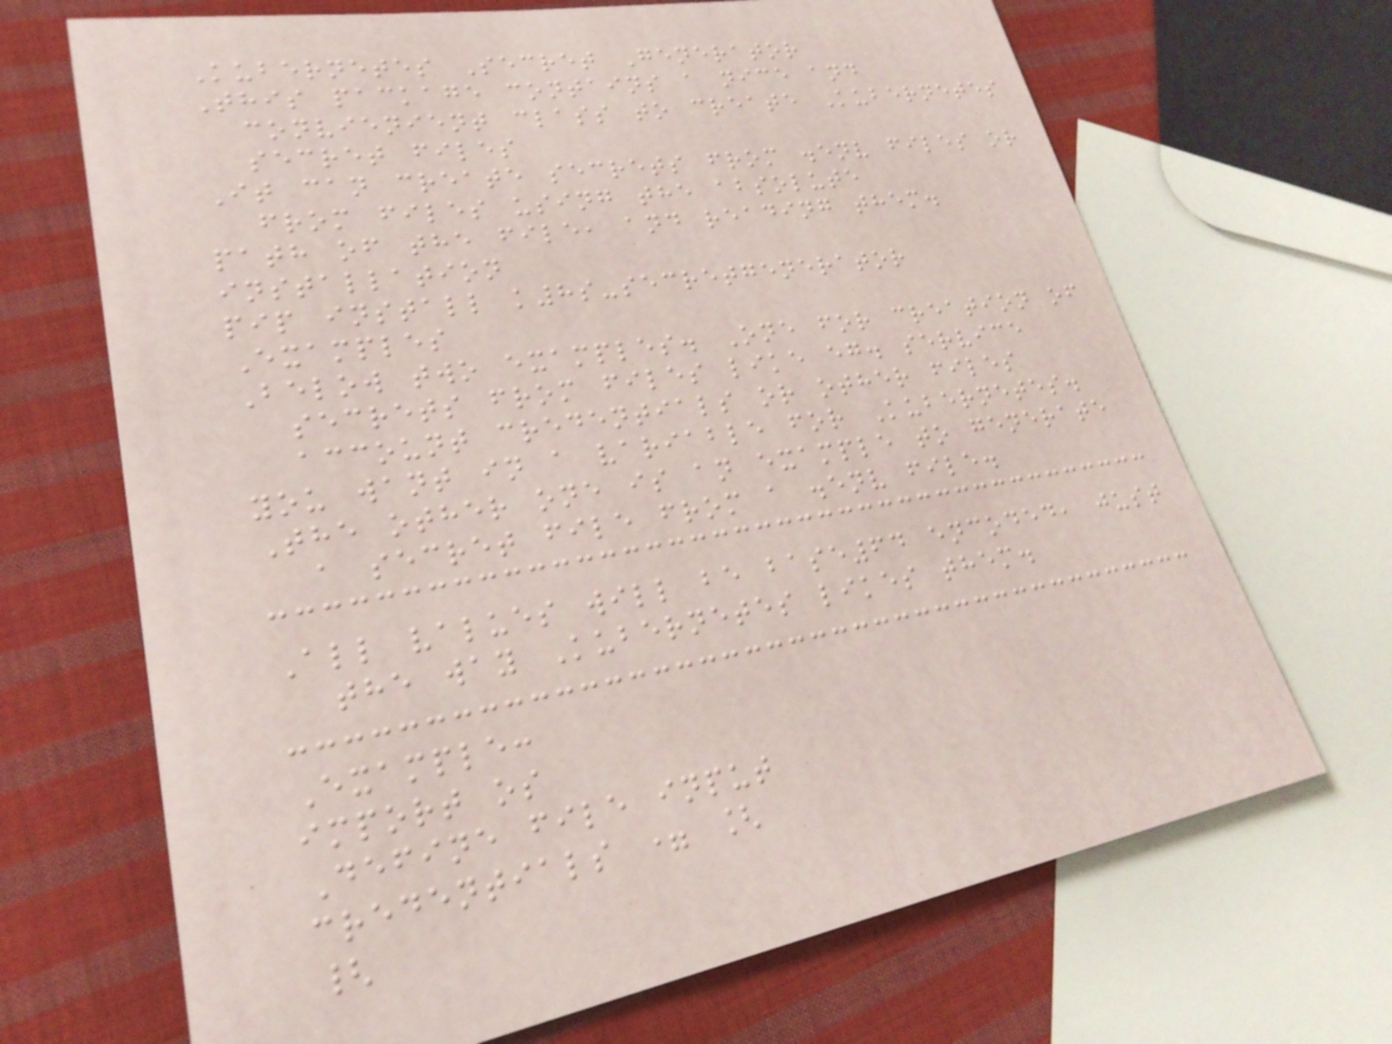Kubernetes Secret Generator
This package contains a nice and
convienient class to create Kubernetes
secret files
It can create secrets from .env files or
from files using the absolute
path of the file, and reading them.
installation
pip install k8s-secretgenerator
Examples
Below two examples. One for creation of
secrets from files like eg. service
account credentials or other files
you want in a variable for Kubernetes.
The other one is an example to generate
a secret file from a .env file.
All values will be base64 encoded, just
the way Kubernetes likes them.
Example:
import os
Define file input
credentials = [
{
